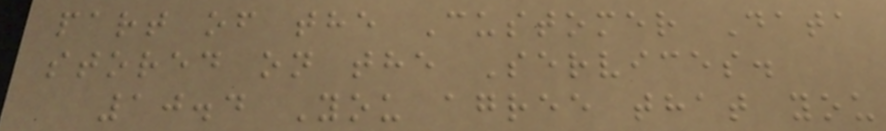part of the Customer Data
stored on the Services.
10.4 You agree that you
